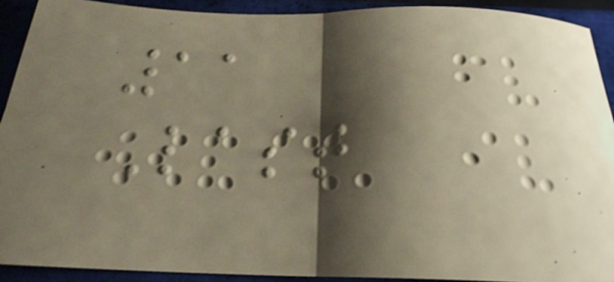11
Last
